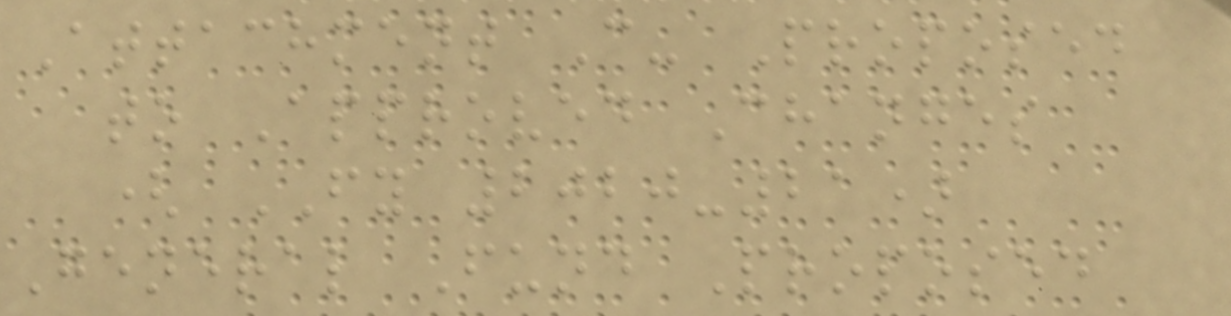Attachment C- Proposed
to Approved Changes
( FY 2020-21)
General Fund Proposed
